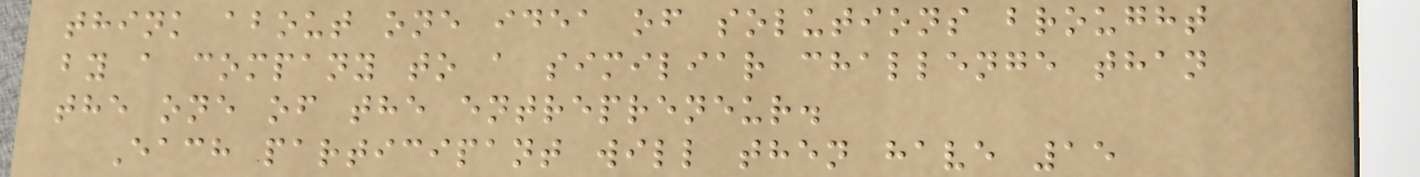think about one idea of solutions brought
by a company to a similiar challenge than
the one of the entrepreneur.
Each participant will then have 15
